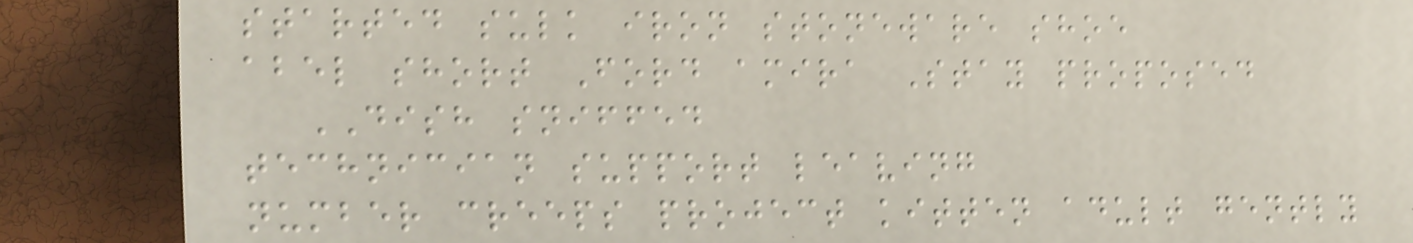started sulk iron stoneware shoe
abel short Ford amira Stay proposed
DISH sniffed
technician support leaving
number creeps project kitten adult gently
